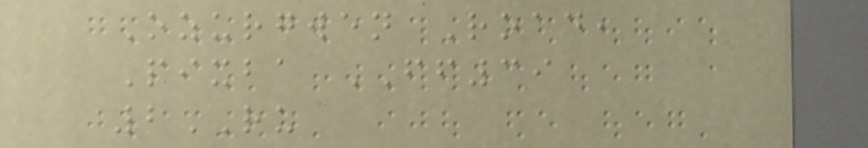Ozurgwen Road,
Pixba FF39
2RU
